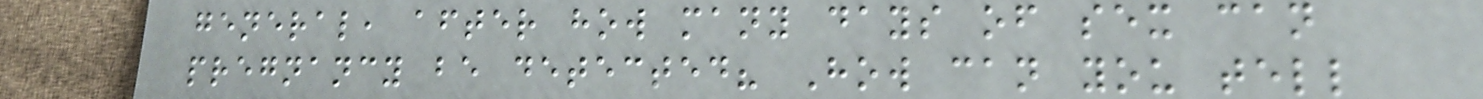general, after how many days of sex can
pregnancy be detected? How can you tell
